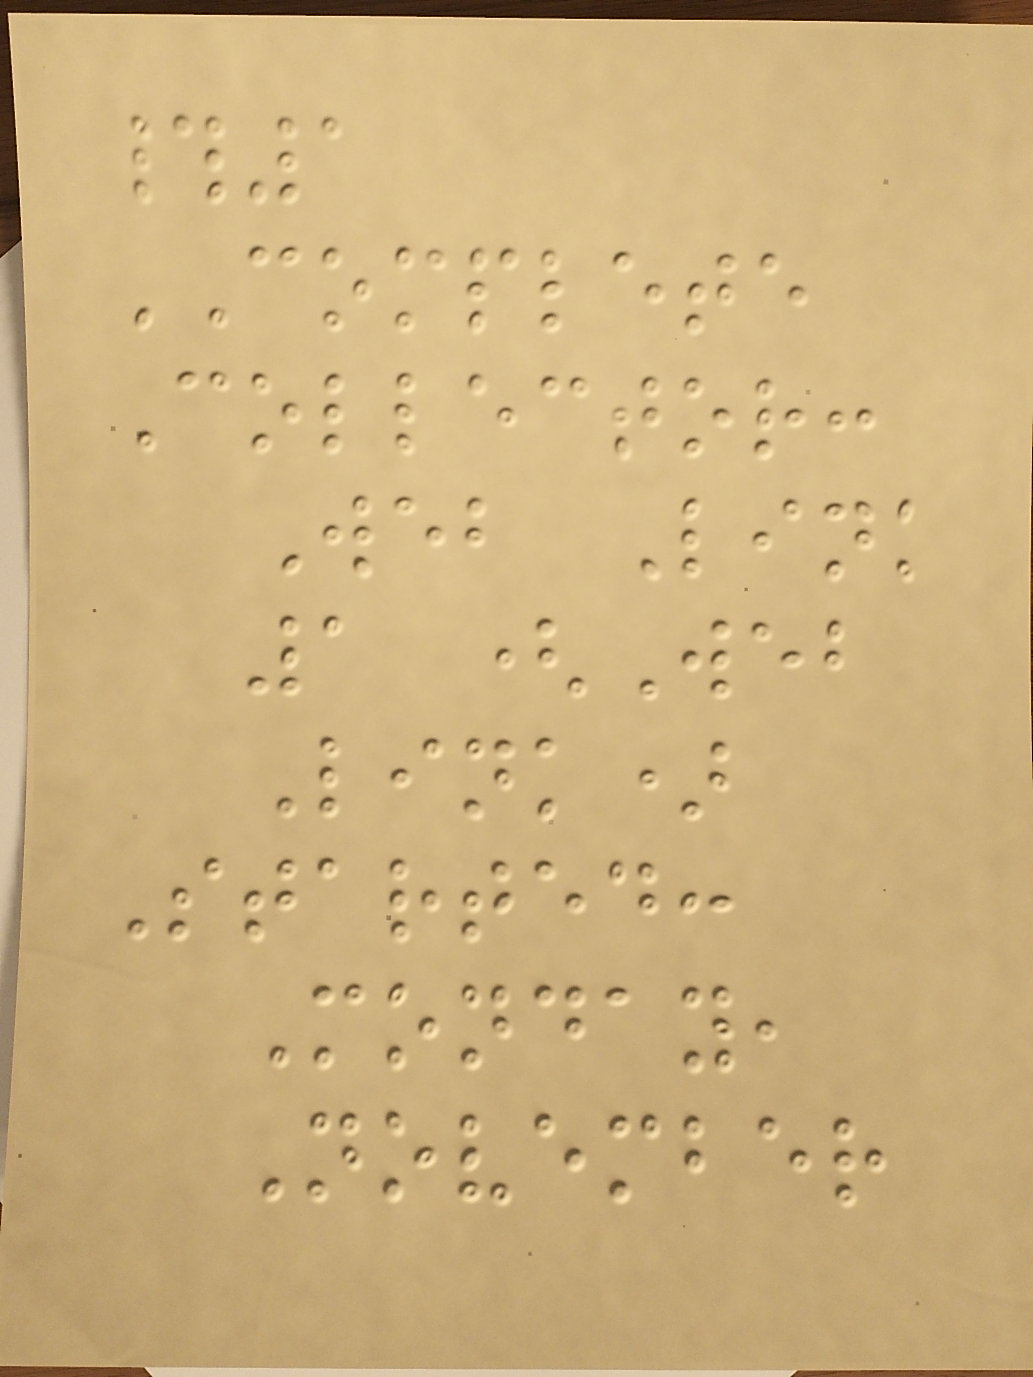#1
COMPLETE
Collector:
Web Link
1 (Web
Link)
Started:
Monday,
November
